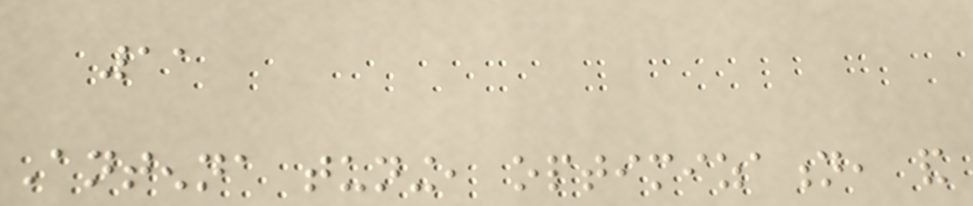11
Antenna tuning, optimization, and
